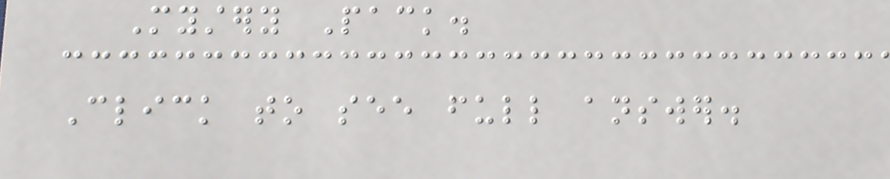Mystery Pack.
Click to see full answer.
